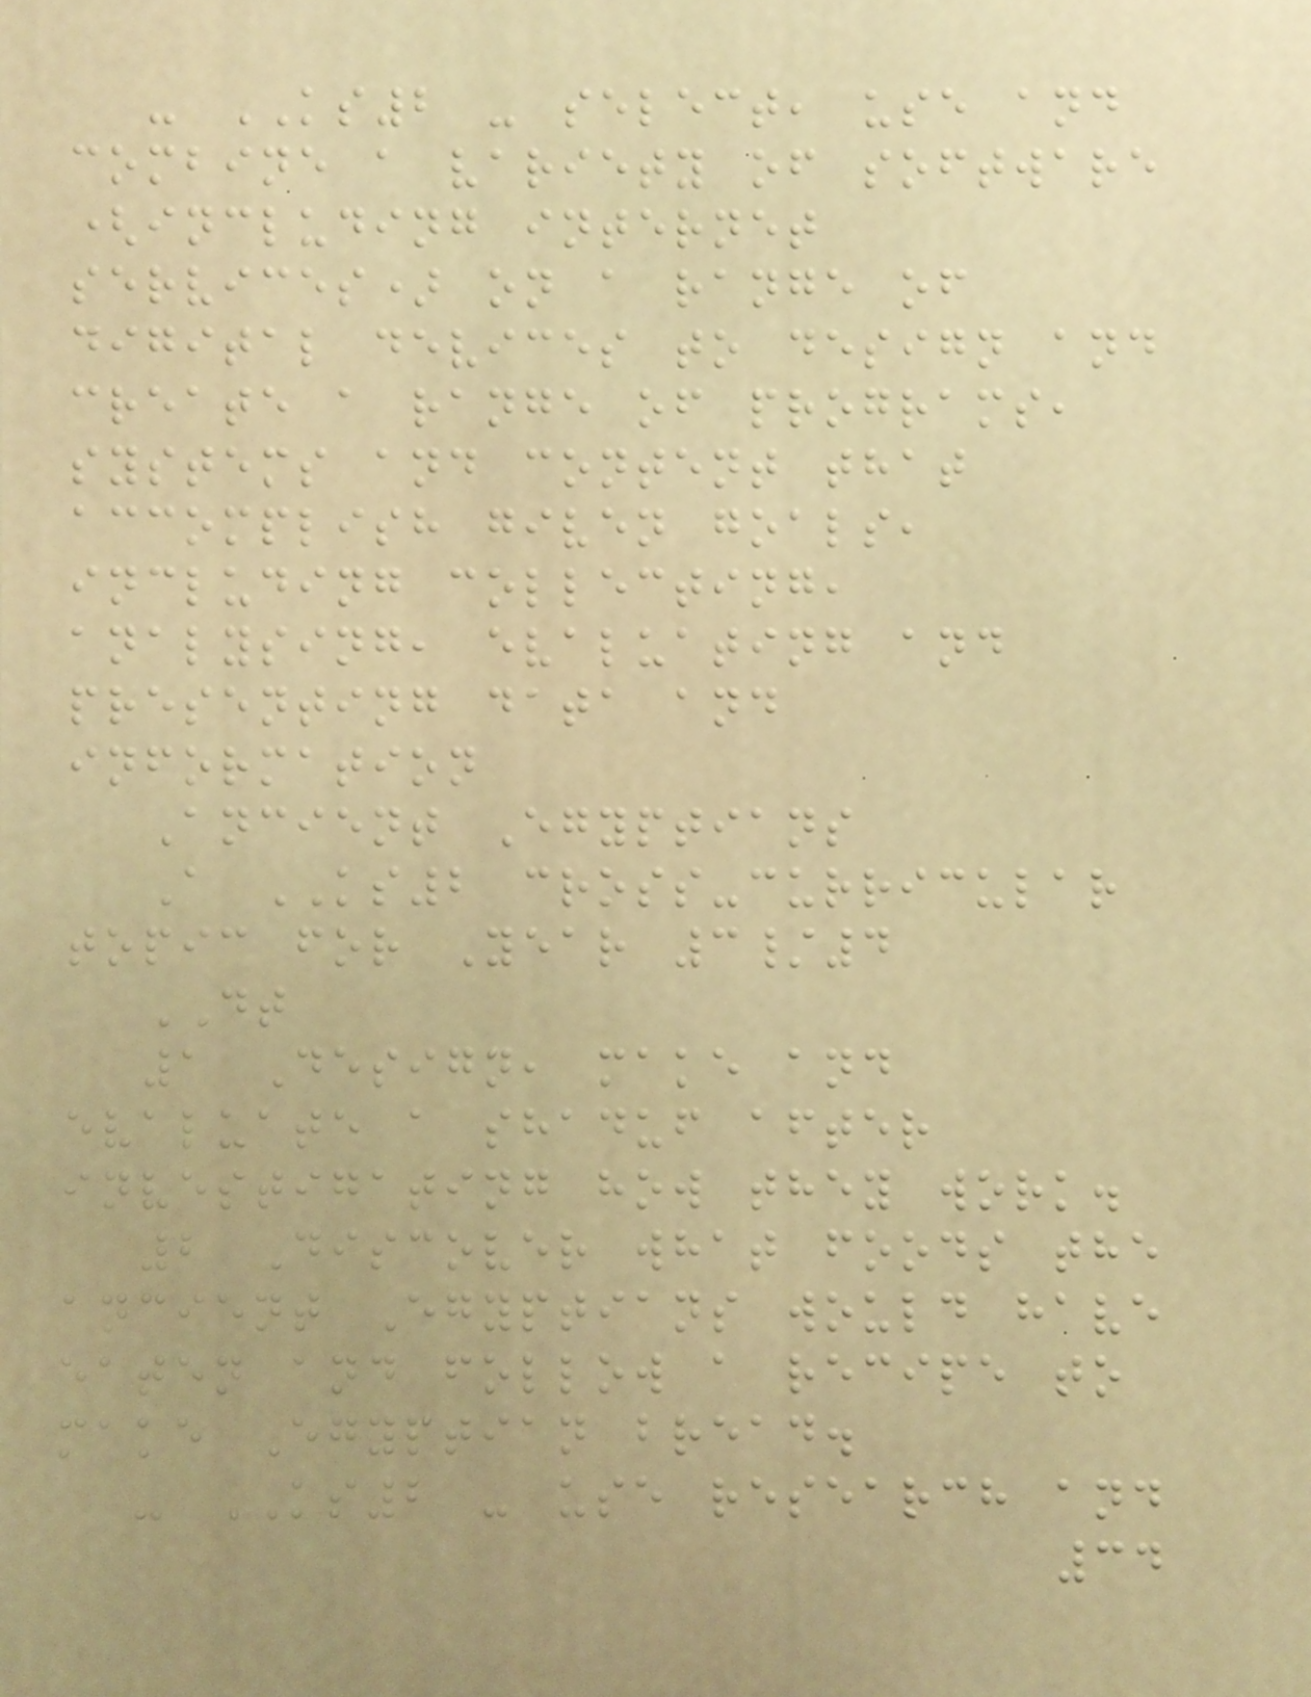- KS2 - select, use and
combine a variety of software
(including internet
services) on a range of
digital devices to design and
create a range of programs,
systems and content that
accomplish given goals,
including collecting,
analysing, evaluating and
presenting data and
information
Ancient Egyptians
A KS2 cross-curricular
topic for Year 3/4
DT
1 Design, make and
evaluate a shaduf after
investigating how they work.
2 Discover what foods the
ancient Egyptians would have
eaten and follow a recipe to
make Egyptian bread.
- KS2 - use research and
34
